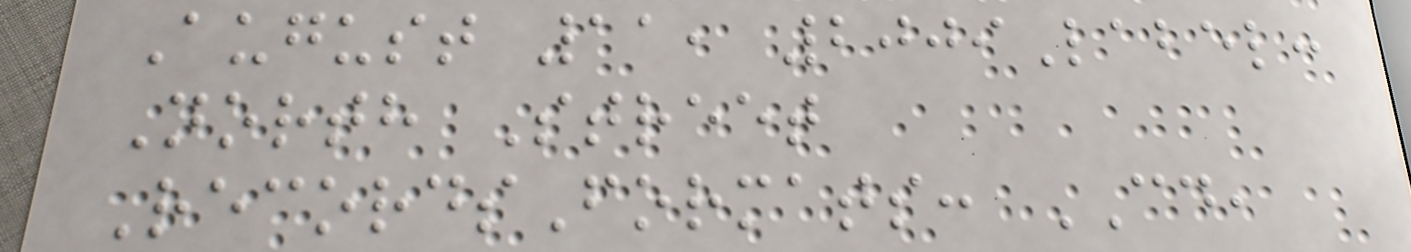August 11, 2009Label:
North Street
RecordsFormats: CD,
